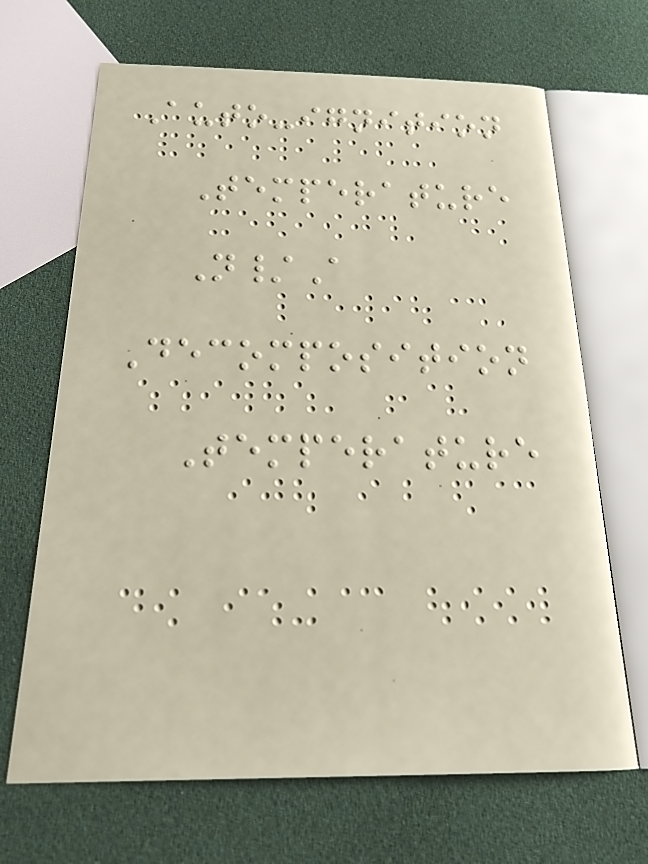Auto-ignition
Temperature
N/A
Decomposition
Temperature
